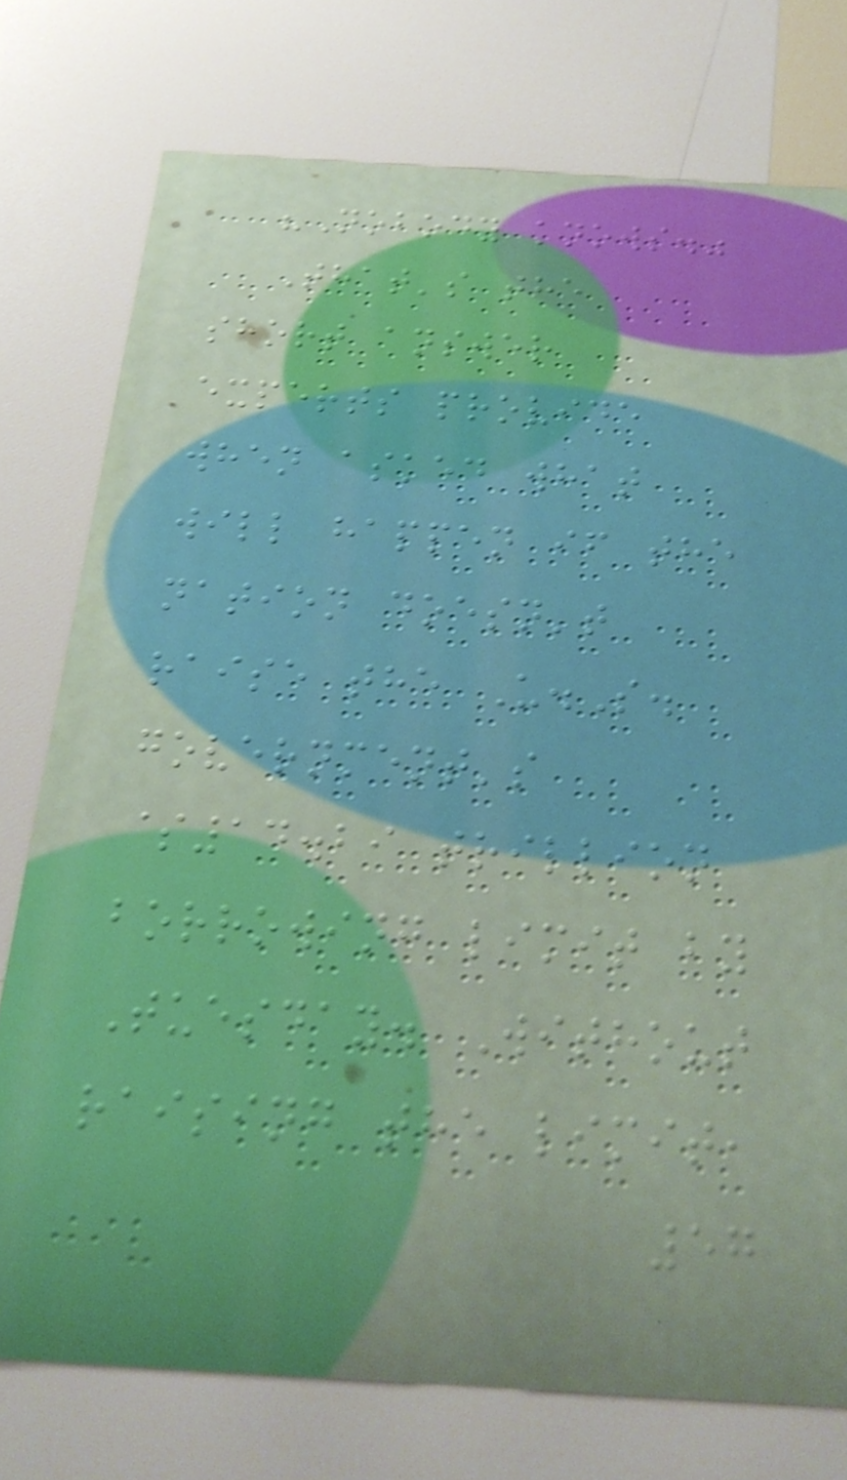"Nobody knows."
That's the
short answer
experts provide
when asked what
will happen if the
nation doesn't
raise the U.S.
government's
$14.29 trillion
borrowing limit by
Tuesday. Without
raising the limit,
57
